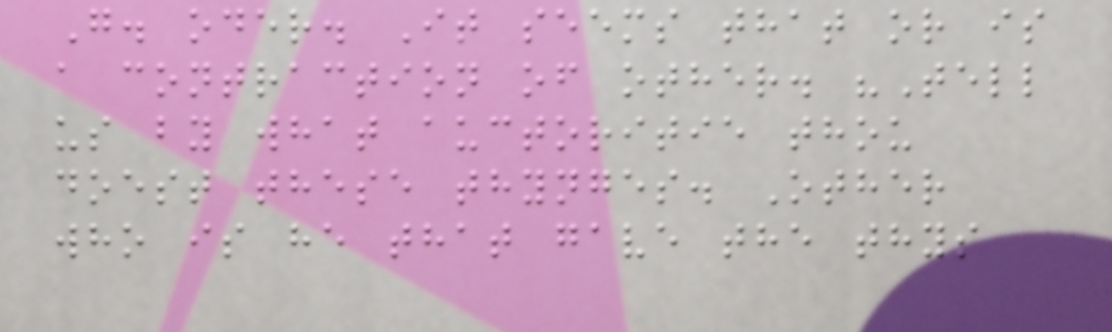G. oder. It seems that or is
a contraction of other. "Tell
us by what auctoritie thou
doest these thynges. Other
who is he that gave the thys
